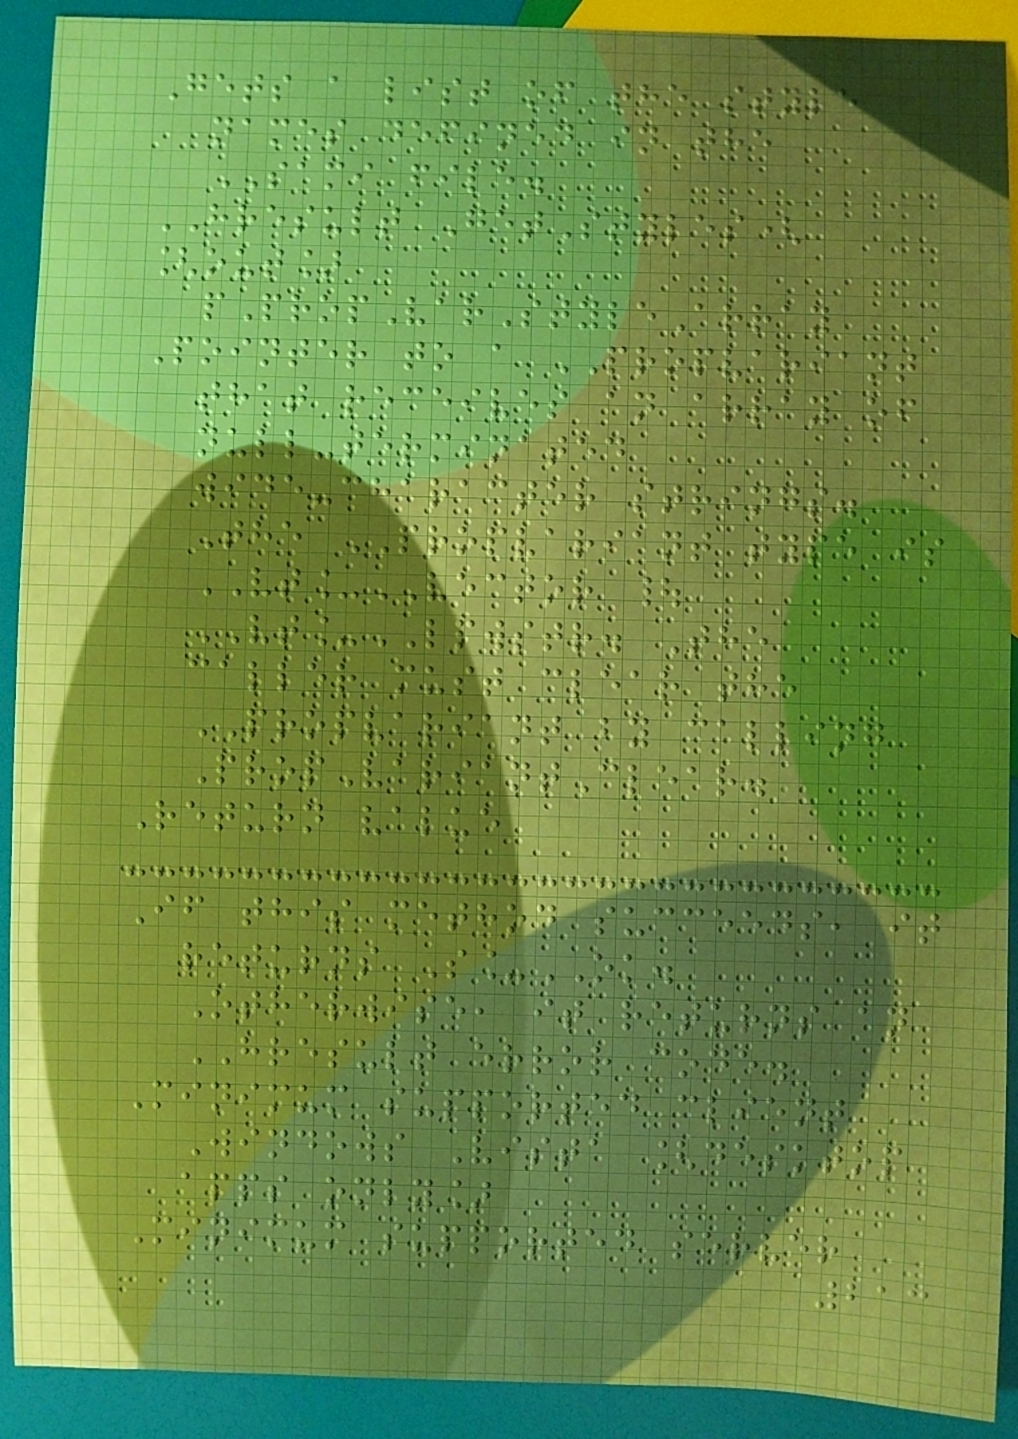Gets a list of the style
names defined in the
SAMI file.
HRESULT GetStyles(
[out]
pPropVarStyleArray
Pointer to a PROPVARIANT
that receives an array of
null-terminated
wide-character strings.
The PROPVARIANT type is
VT_VECTOR |
VT_LPWSTR. The
caller must clear the
PROPVARIANT by calling
PropVariantClear.
Return value
If this method succeeds, it
returns S_OK.
Otherwise, it returns an
HRESULT error code.
Minimum supported client
Windows Vista [desktop
apps only]
Minimum supported server
213
